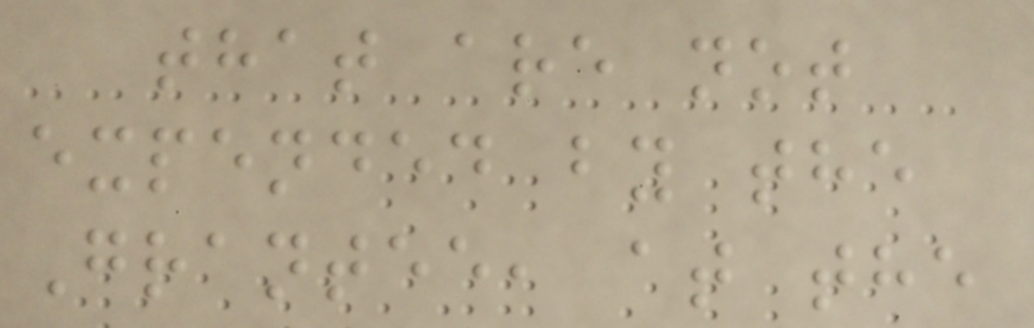that are not
expended by the
Grantee, at the
